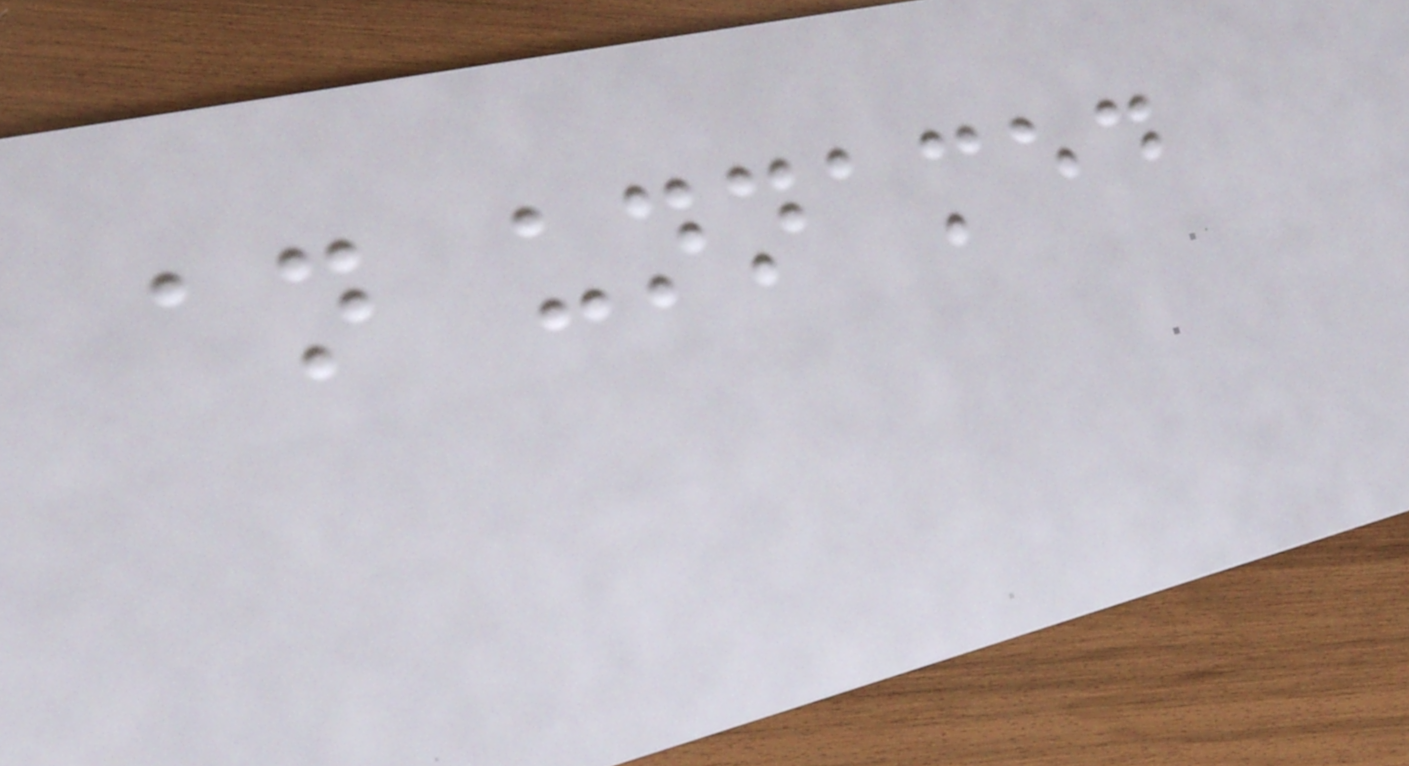an unnamed
